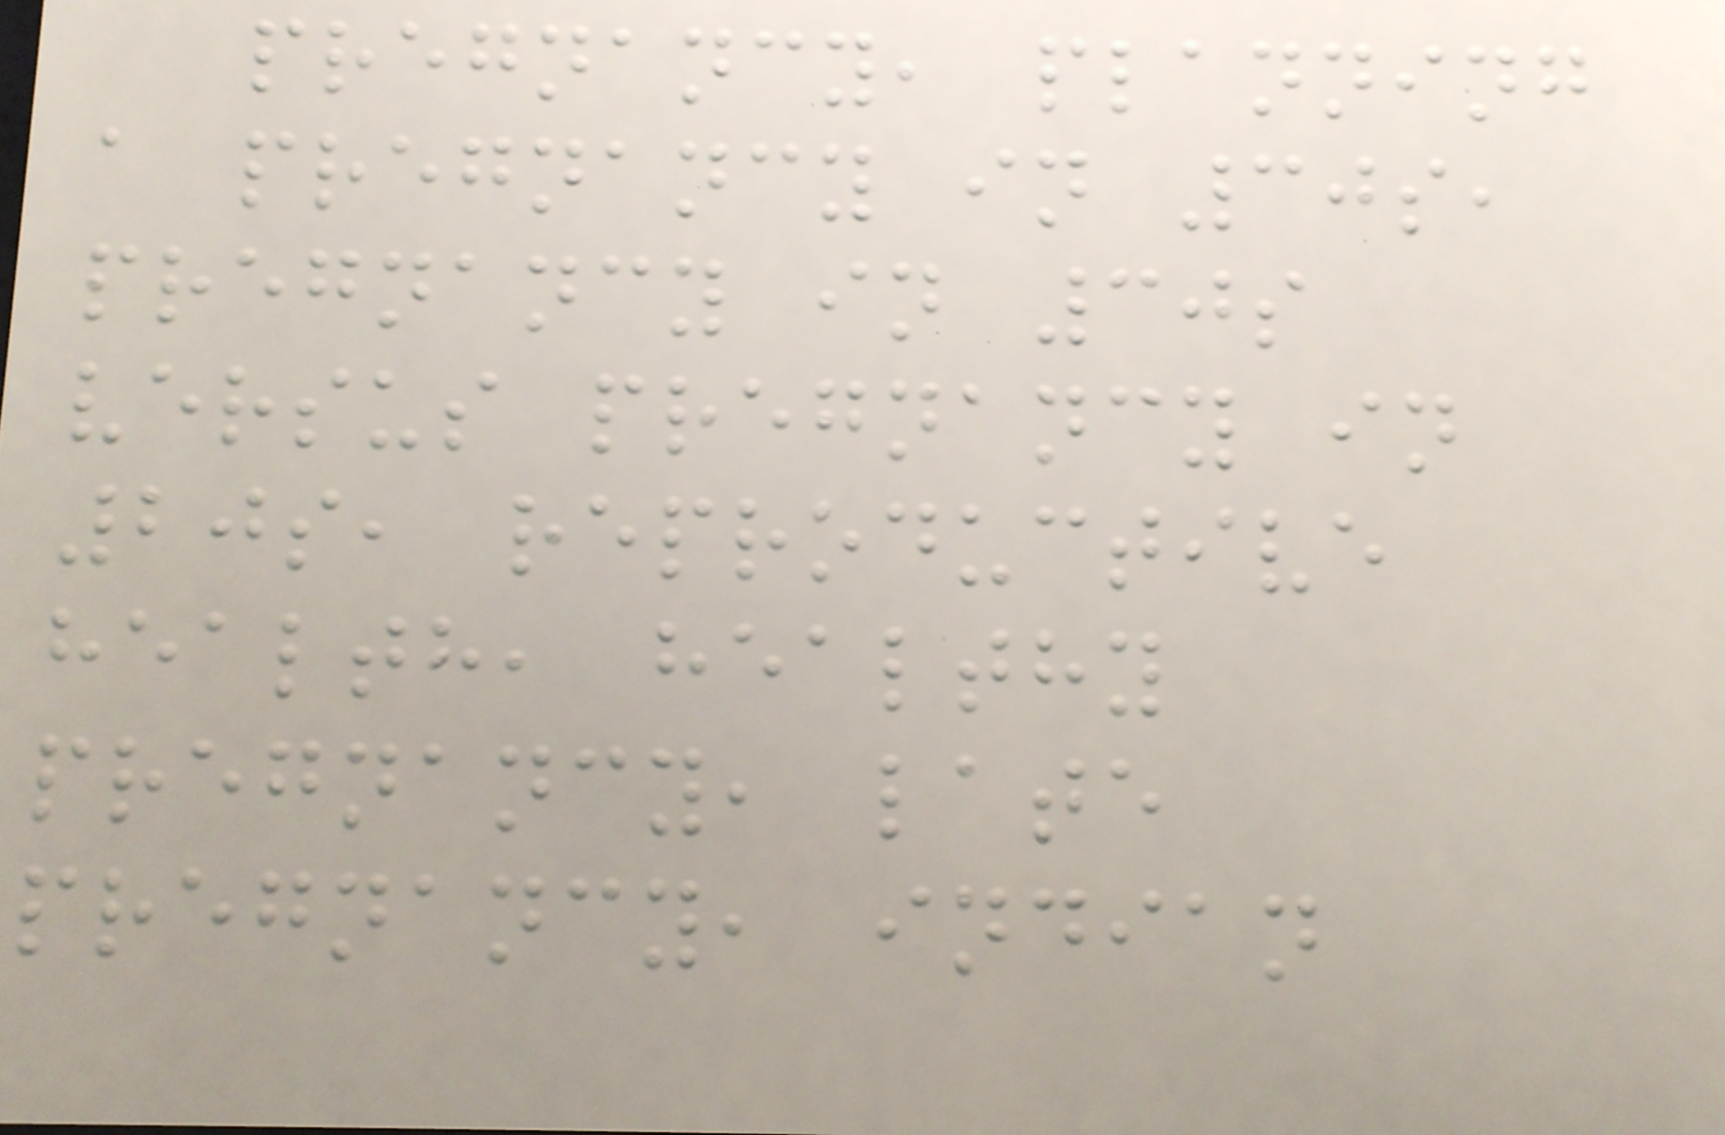pregnancy, planning
a pregnancy in 30s,
pregnancy in 30s
versus pregnancy in
20s, reproductive
health, healthy
pregnancy, late
pregnancy, indian
